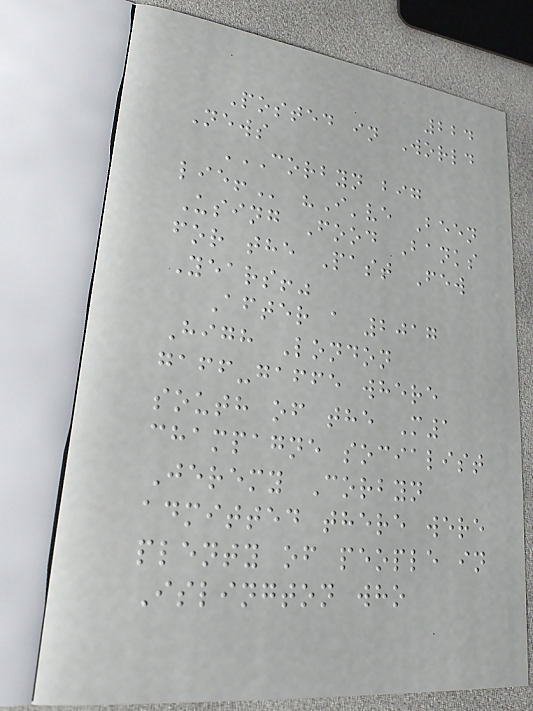224
Posted in World
News
CORBYN BIG
LIE! "I've Been
Using Food Banks
for the Past Few
Years!"
After a 2017
High London
gaff-gaffe where
south of the M1
champagne socialist
Jeremy Corbyn
admitted there were
plenty of people in
Islington who
